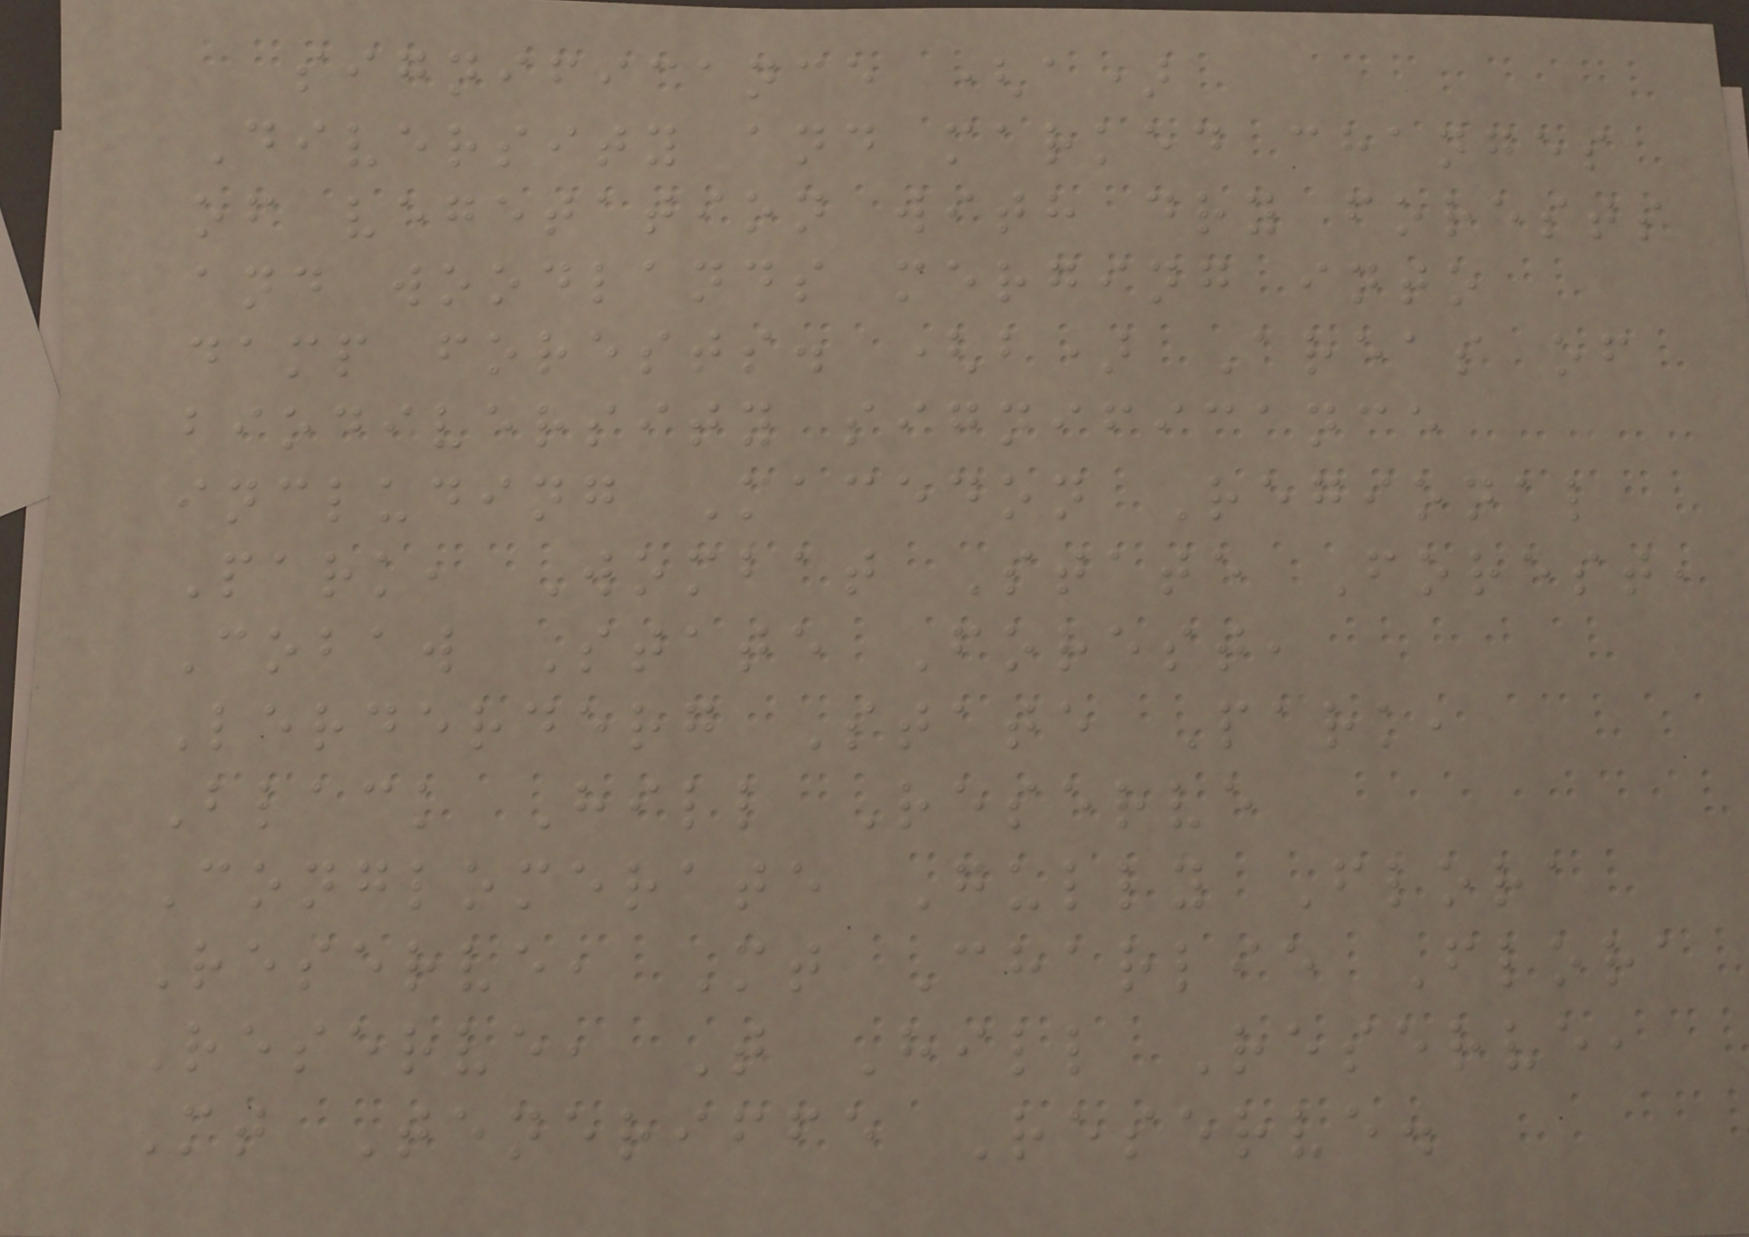significance (a)
Diversity and marked changes
of vegetation with dry forests
and woodlands merging into
damp forests. (b) Areas of
biodiversity significance
including Macedon Regional
Park, Wombat State Forest,
Cobaw State Forest,
Lerderderg State Park,
Black Hill Reserve
Conglomerate Gully Flora
Reserve, Mt Charlie Flora
Reserve, T Hill Reserve,
Mt Teneriffe Reserve.
